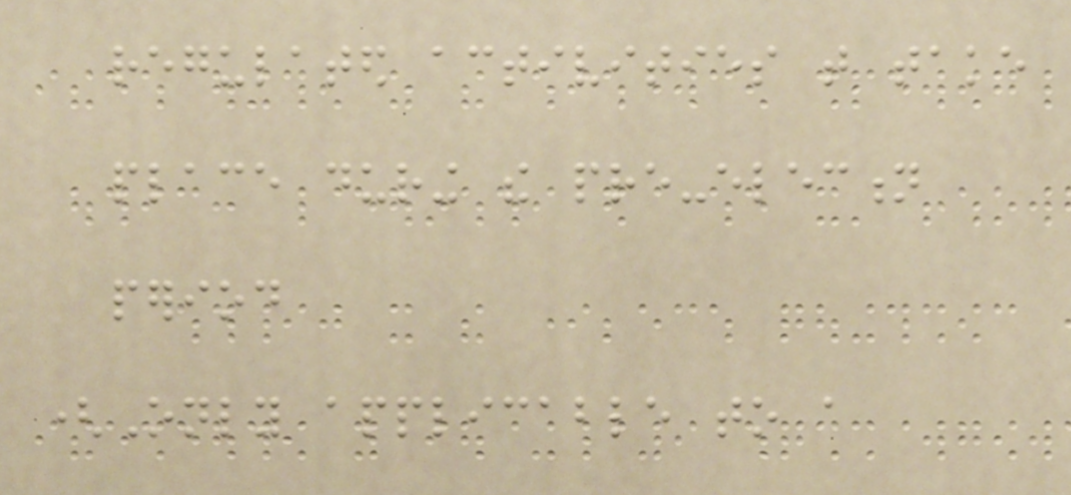regulated activities that take
place during the pre-election
period
(Only applicable to a
